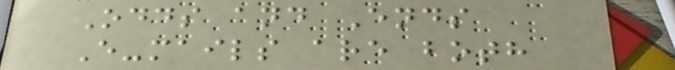Odds and Ends
E-mails are both
